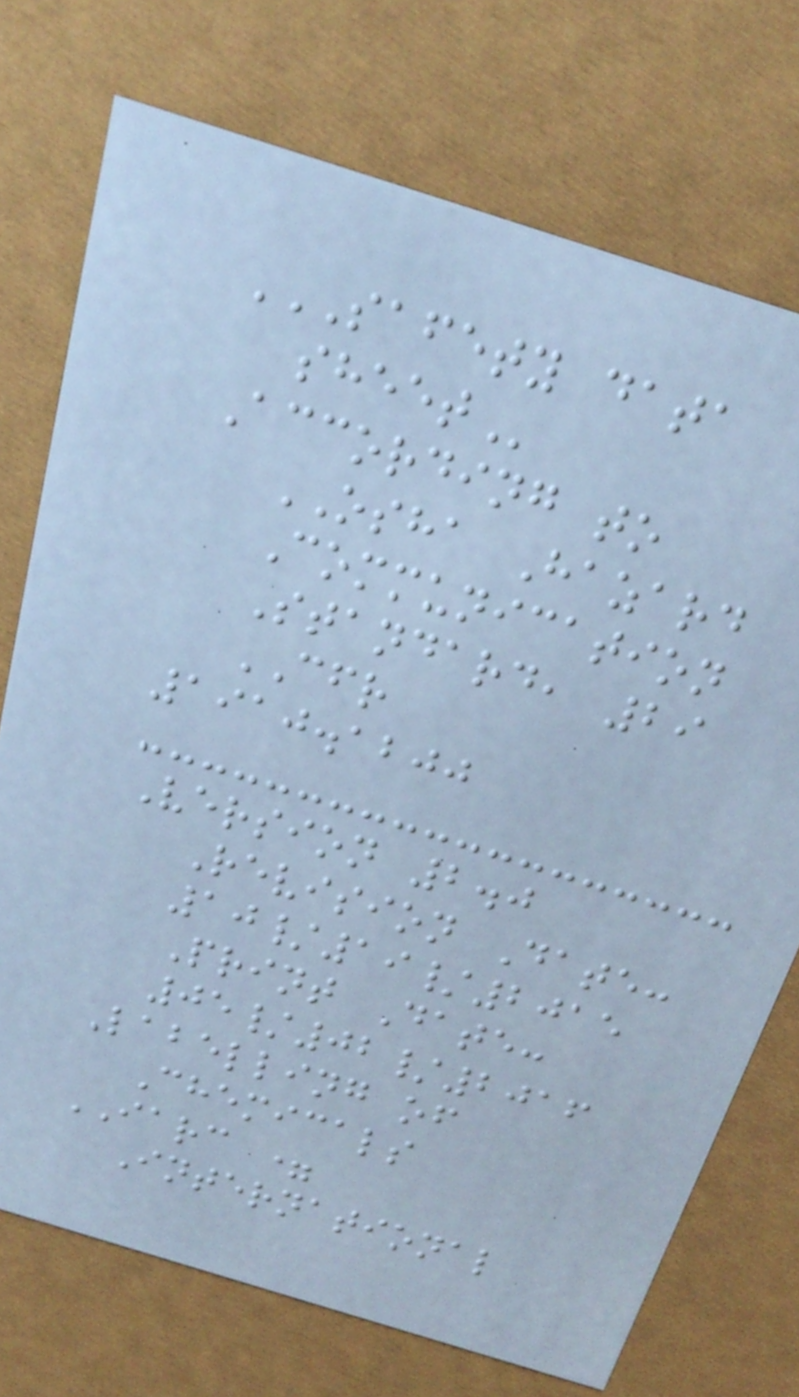SAFETY DATA
SHEET
According to
OSHA Hazard
Communication
Standard, 29
CFR
1910.1200
Version 2.0
Revision Date:
10/19/2015
Print Date:
05/02/2016
Labelling of
Chemicals
IARC =
International
